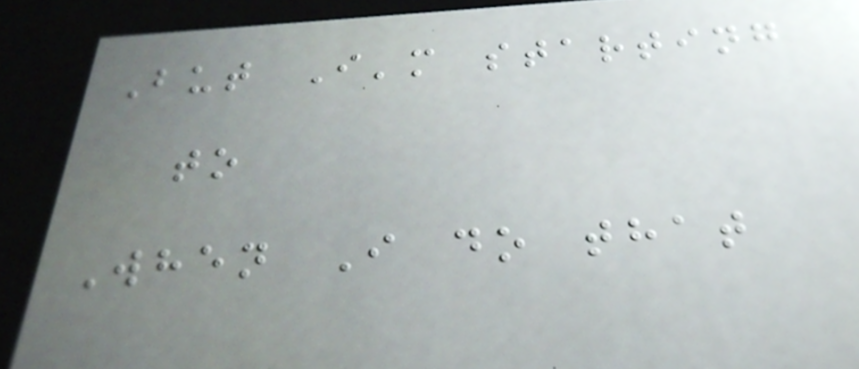But I'm starting
to
When I do that
